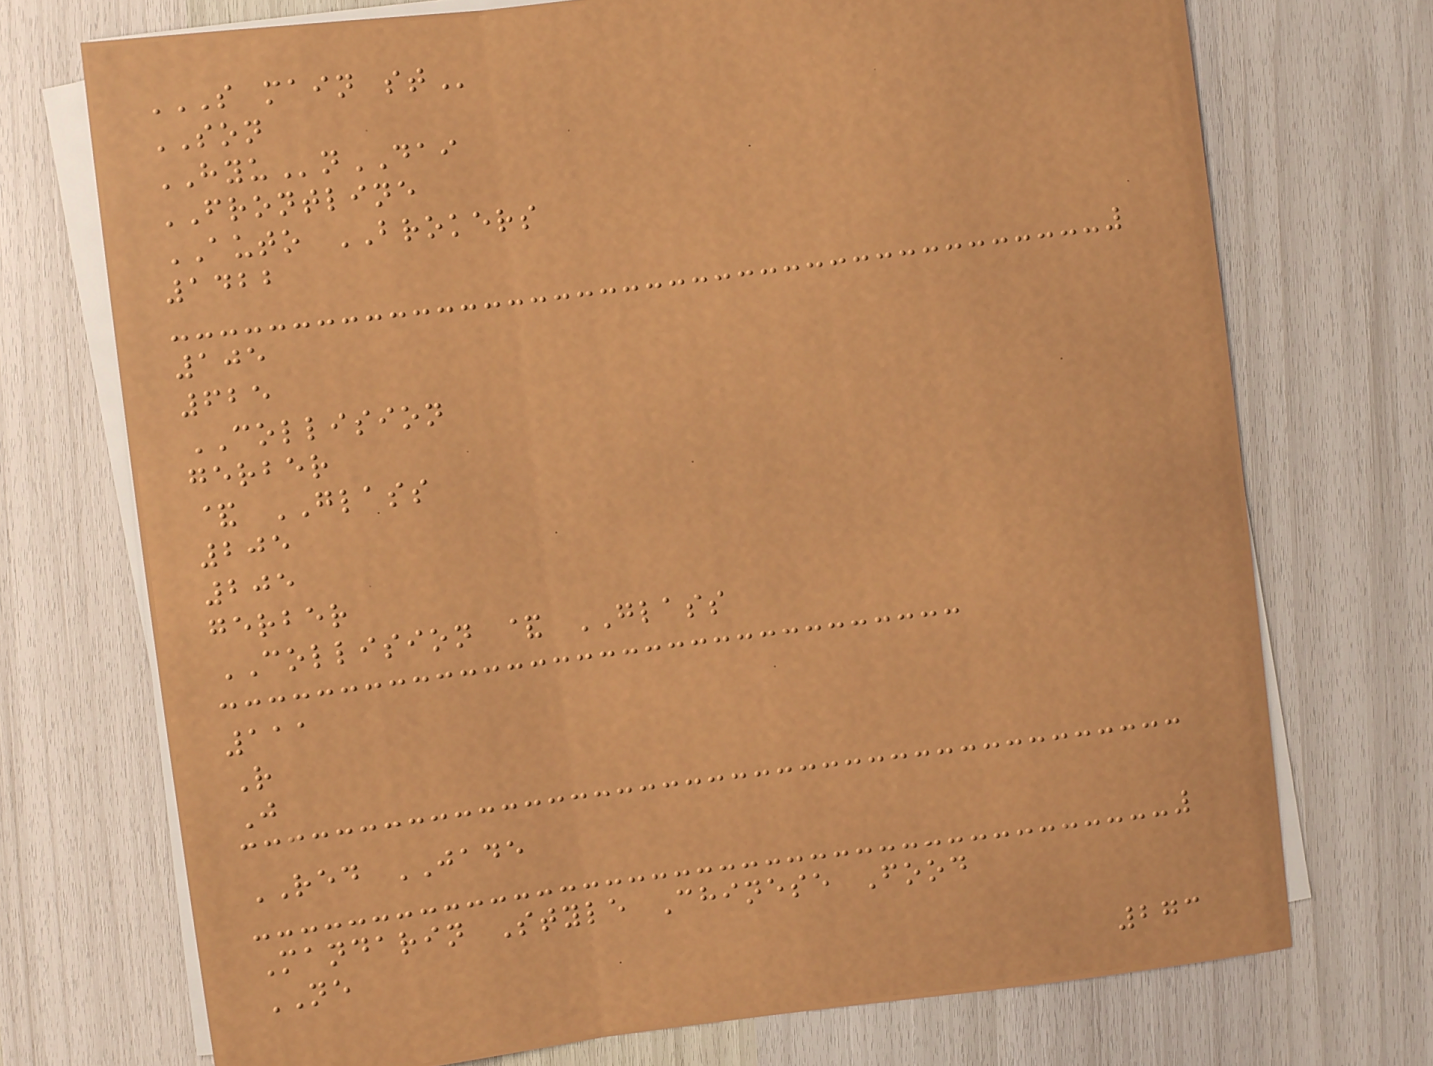S MAIN ST
SON
HYUnDAI
FRONTLINE
AUTO BROKERS
1422
105
625
COLLISION
gerber
& GLASS
205
205
gerber
COLLISION & GLASS
111
R
J
RED JADE
Mandarin Style Chinese Food
NE
273
